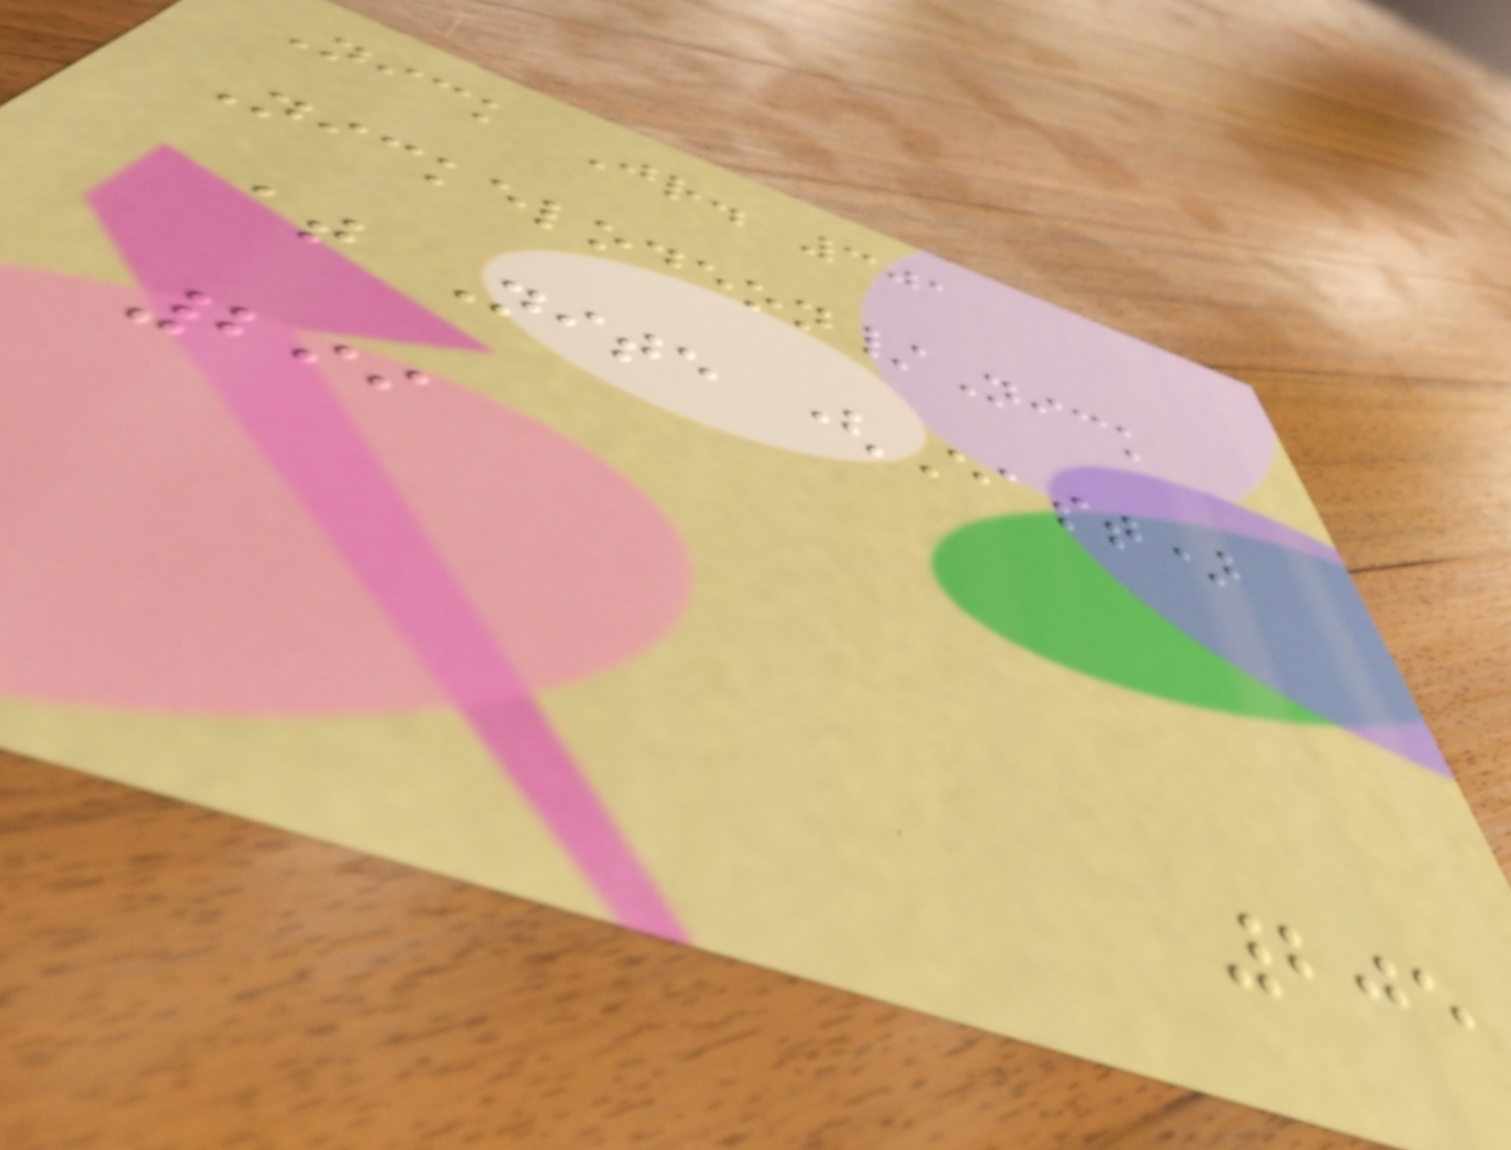Nick Jr. 301
Nickelodeon/Nick
at Nite (East)
299
205
